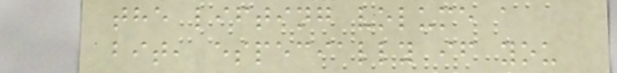the lifting volume a
bit, especially if you
